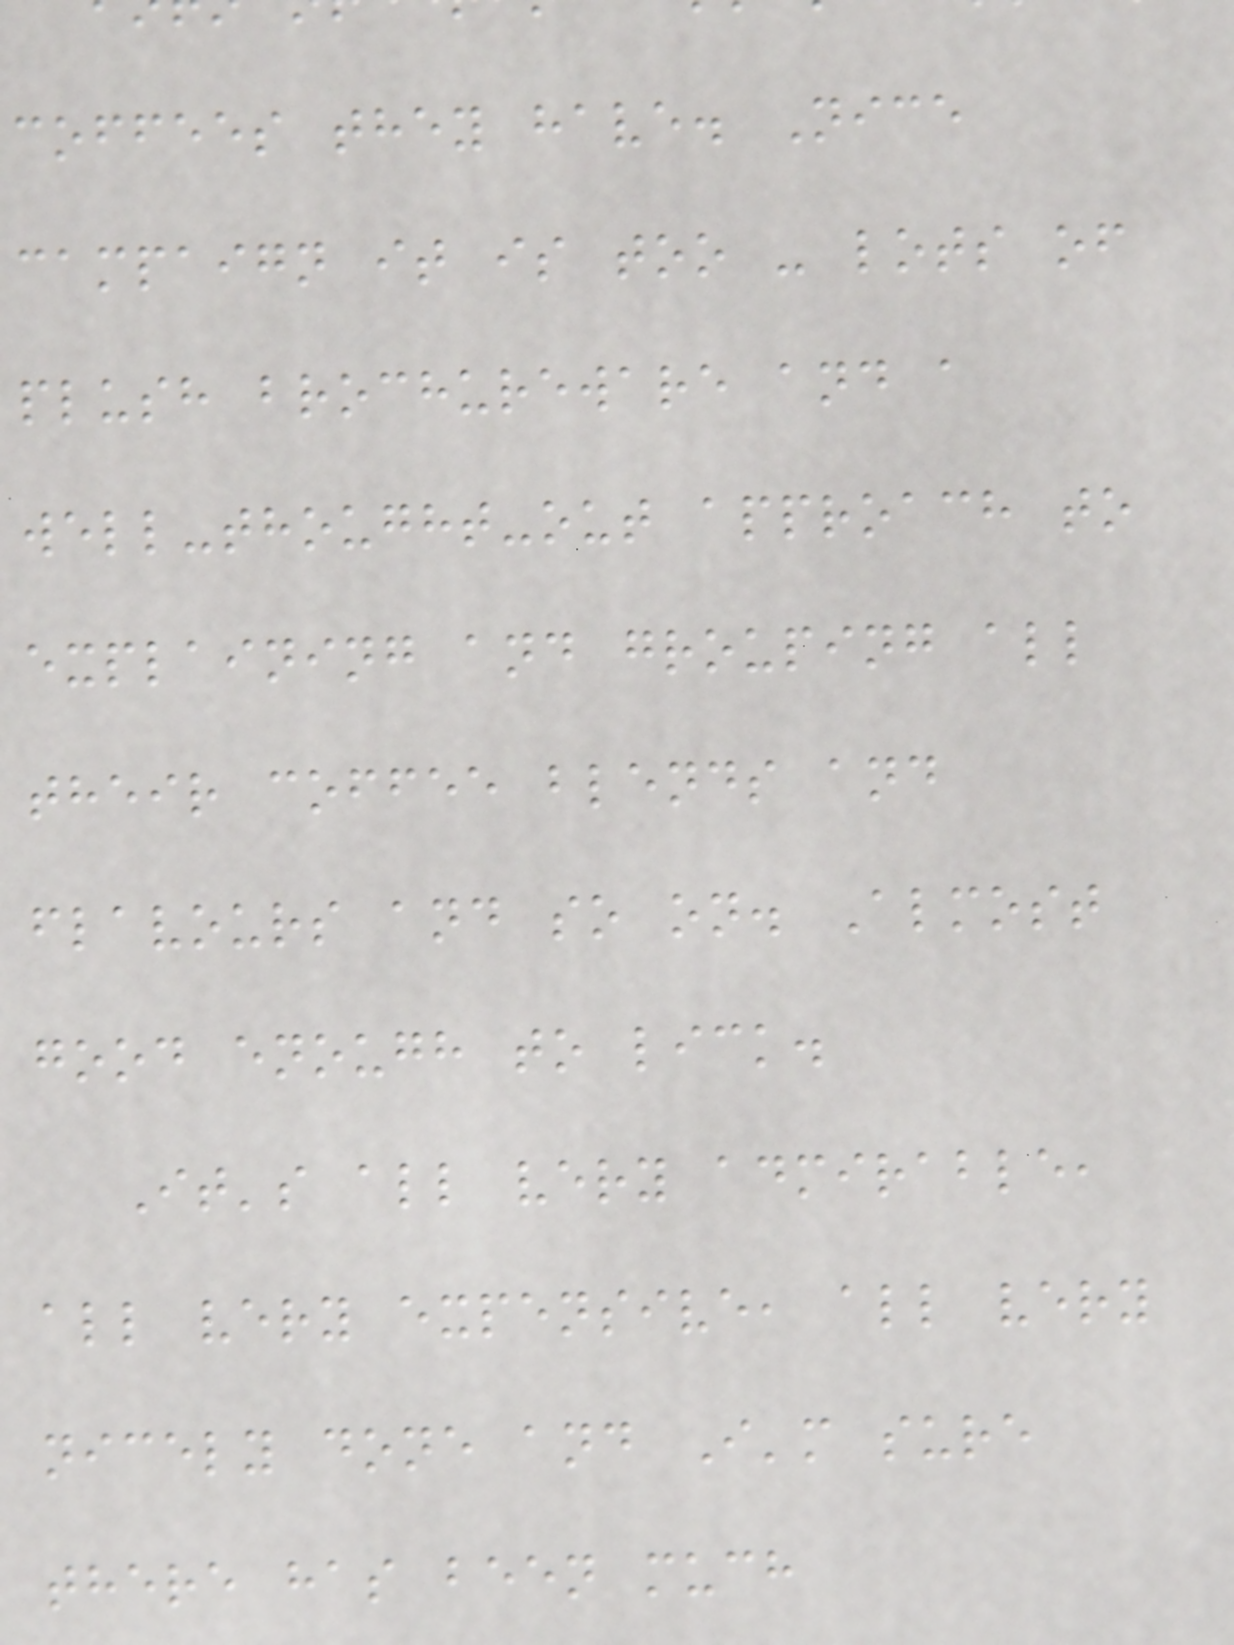coffees they have. Nice
campaign it is too - lots of
plush brochureware and a
well-thought-out approach to
explaining and grouping all
their coffee blends and
flavours and so on. Almost
good enough to lick.
It's all very admirable,
all very expensive, all very
nicely done and I'm sure
there has been much
